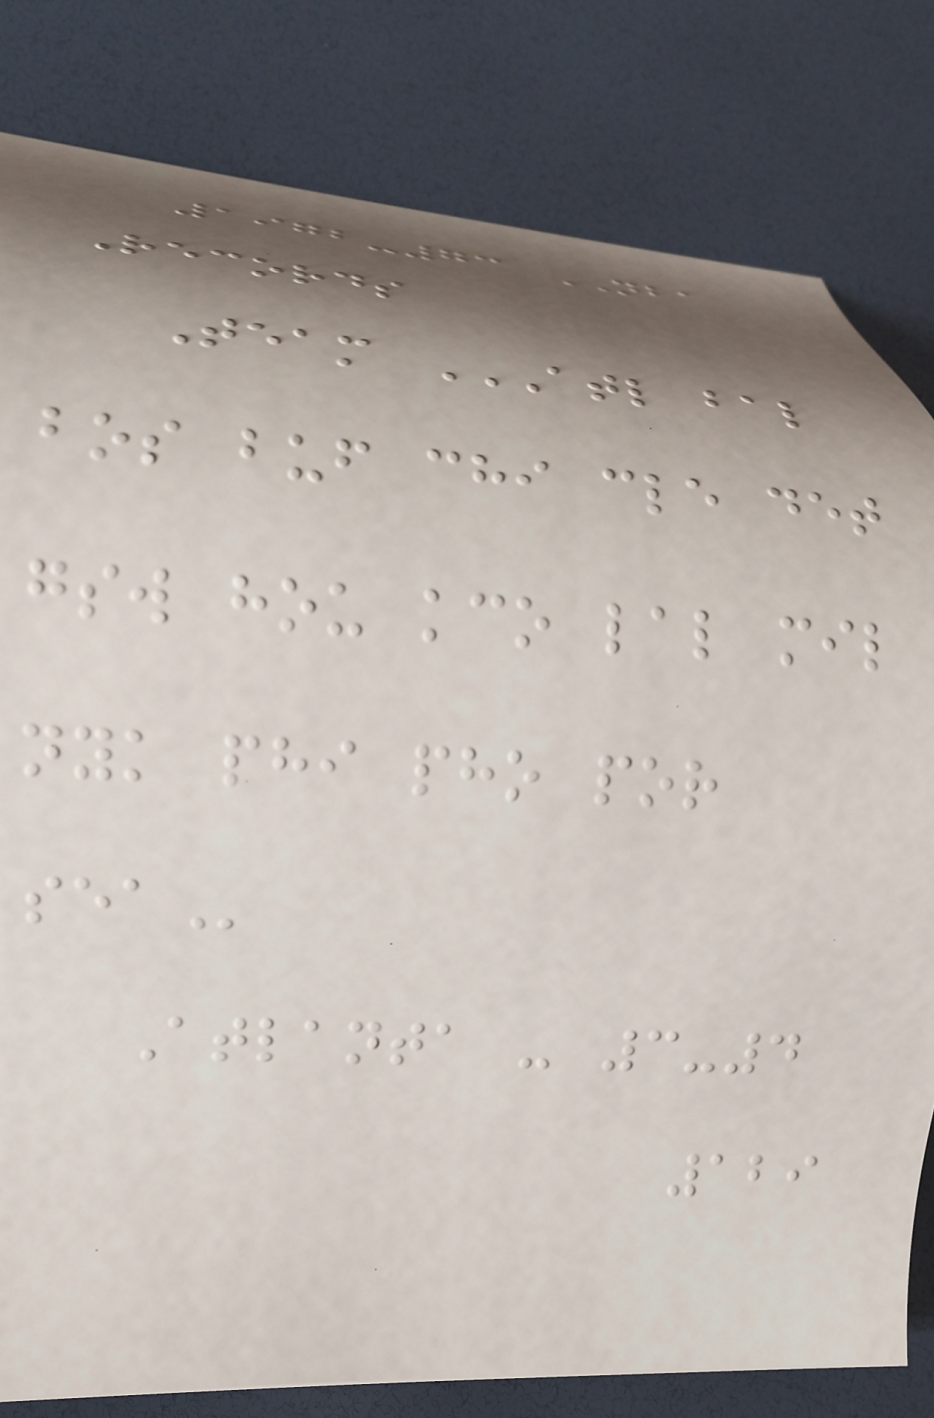1972-73 NBA
Records
Team ATL BAL
BOS BUF CHI CLE DET
GSW HOU KCO LAL MIL
NYK PHI PHO POR
SEA
Atlanta - 3-4
129
